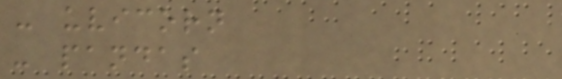- uvicorn
- pandas
